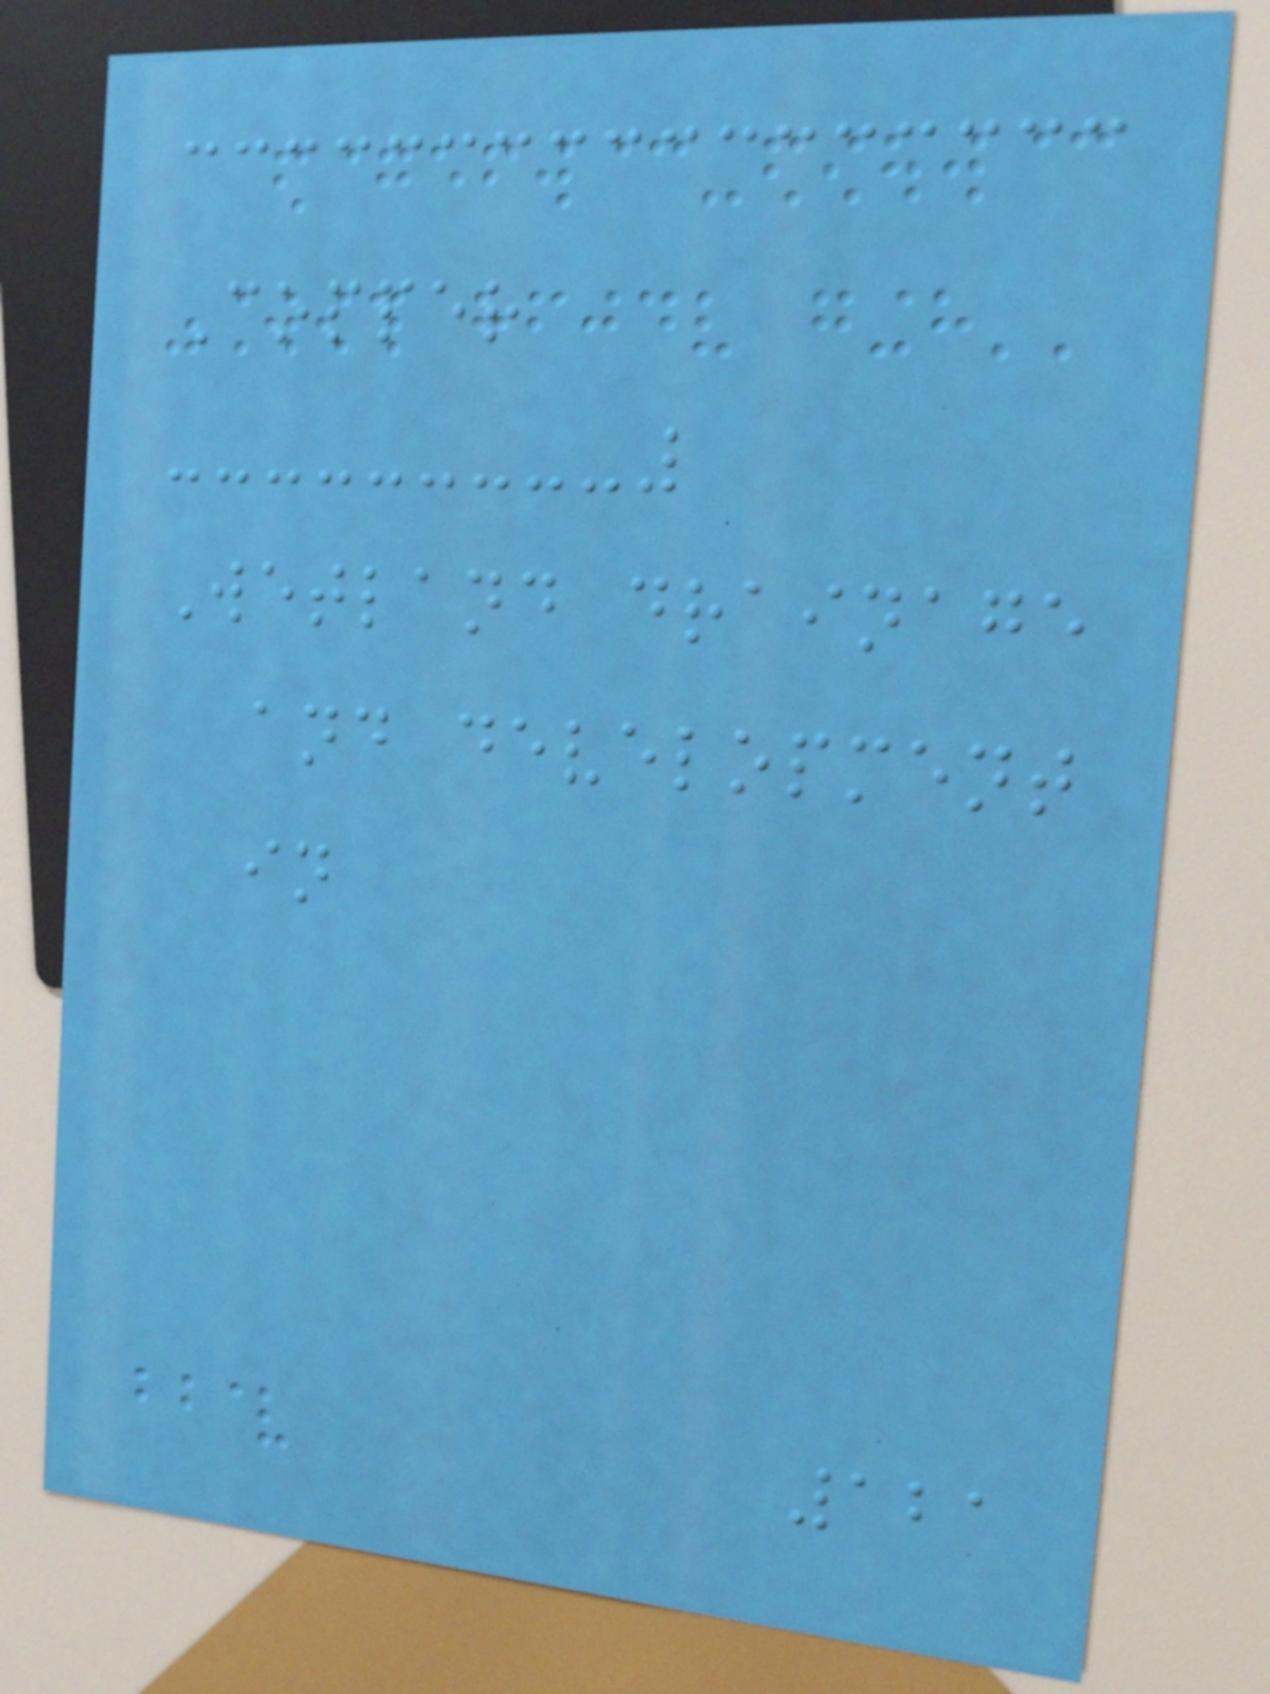Copper
Wetland drainage
and development
in
121
